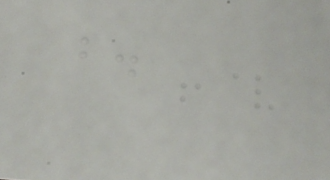b.
